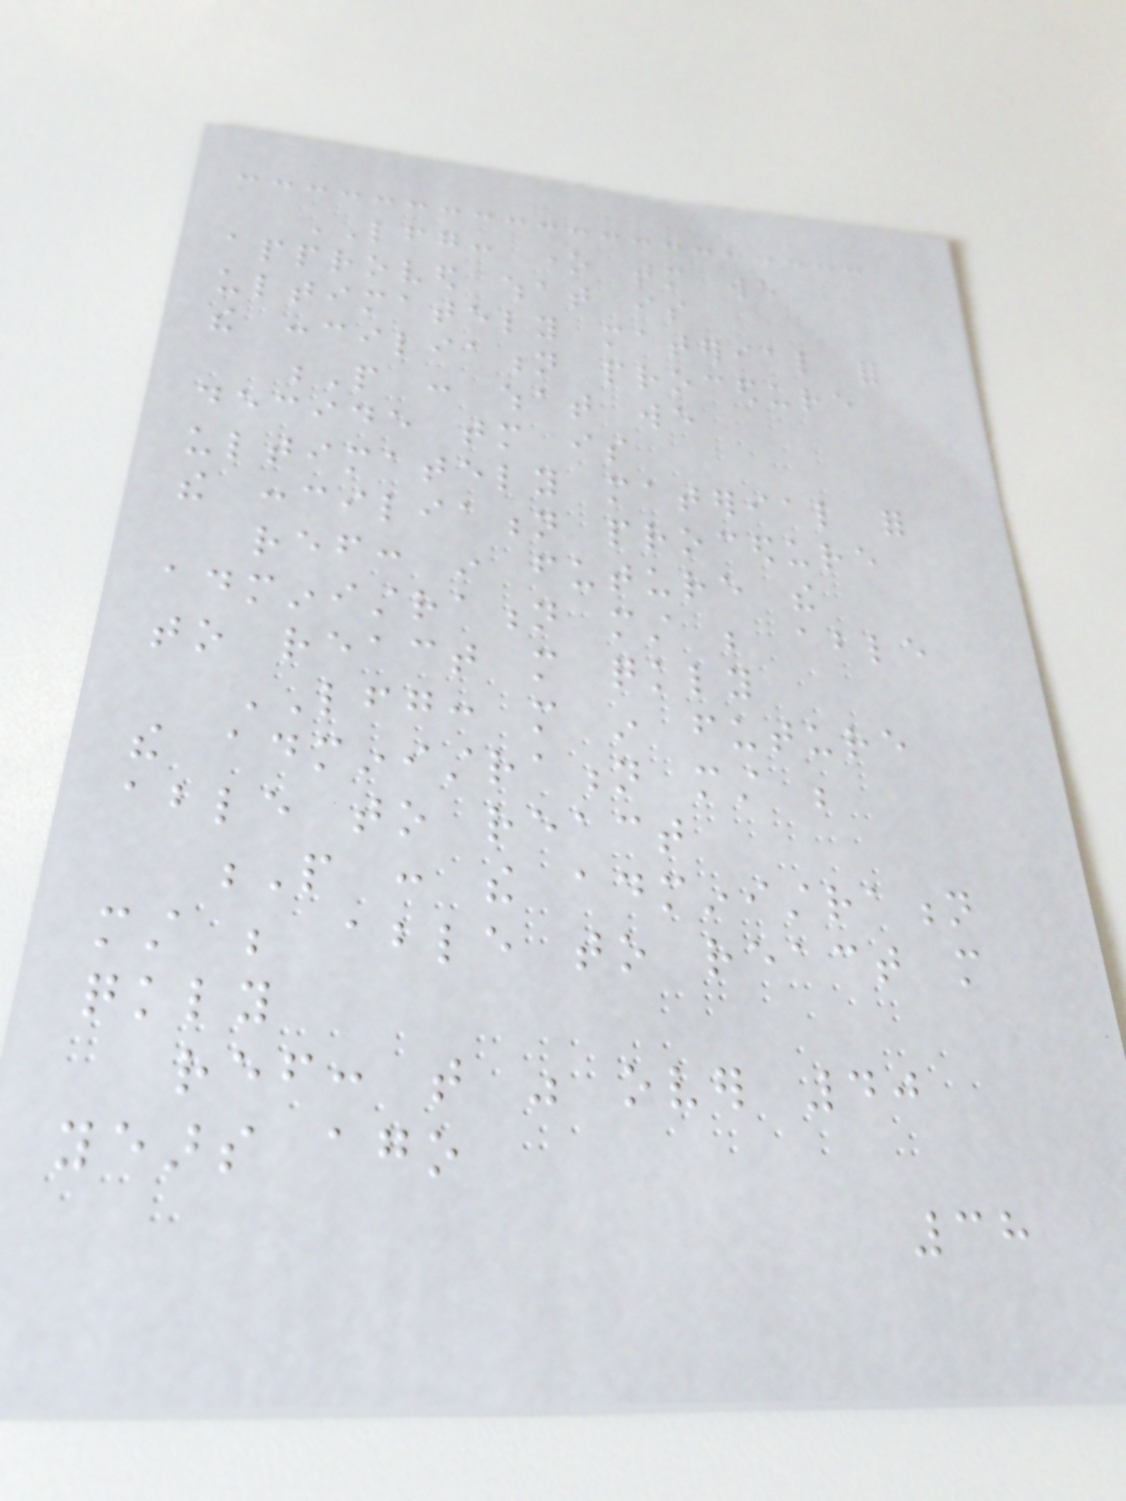LFG: one tomorrow we
approved what is
ultimately material for
the conciliation procedure
P : what we
decide tomorrow is
ultimately material for
the conciliation procedure
ref: in future the
administration must be able
to react more quickly
LFG: more in future
the administration must be
able to react
P : the administration
must be able to react more
quickly
ref: that was over 40
years ago
38
